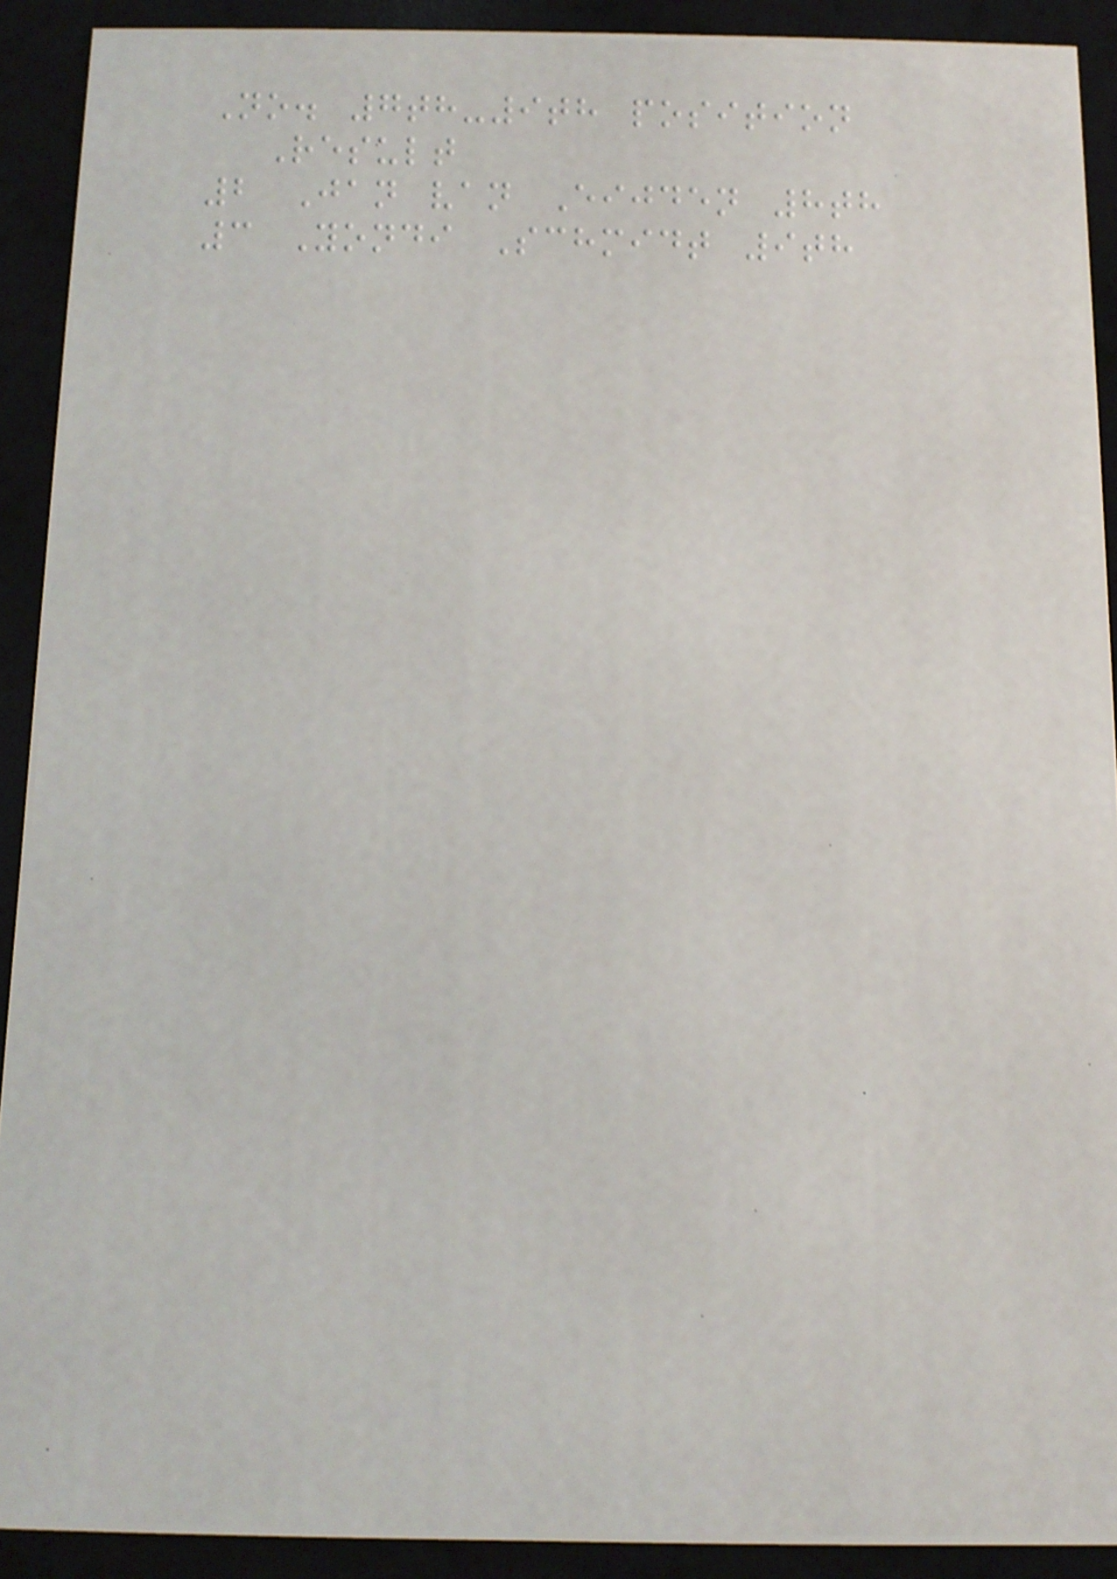No. 7th-9th position
Result
2 Jan van Eijden 8th
3 Yondi Schmidt 9th
